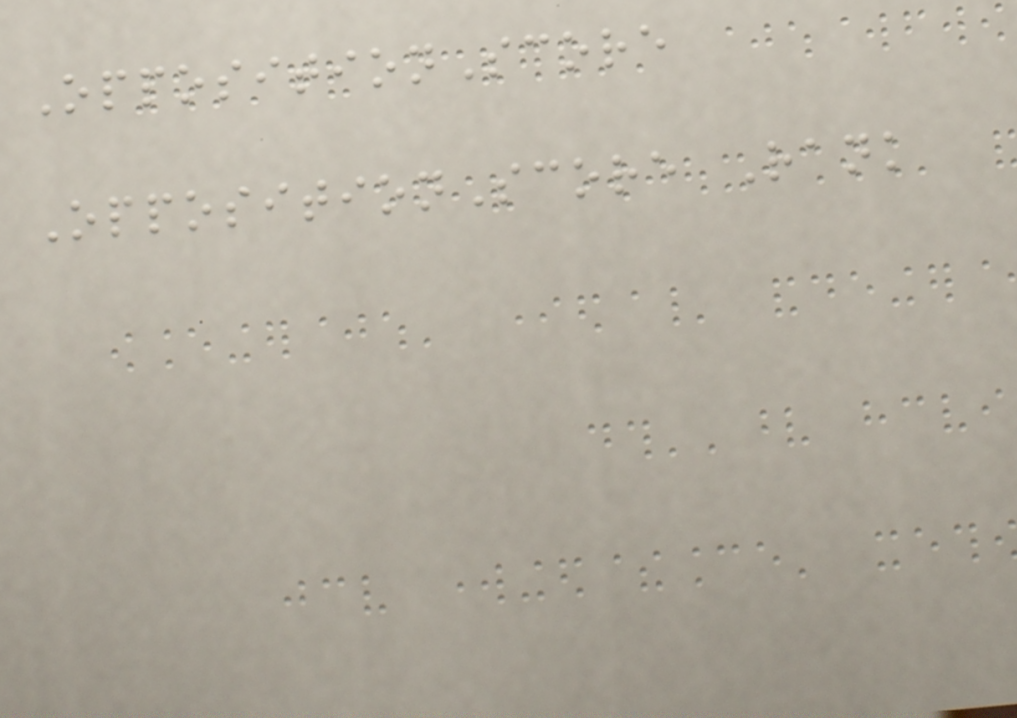OppositionScore
OppositionScore Rank
